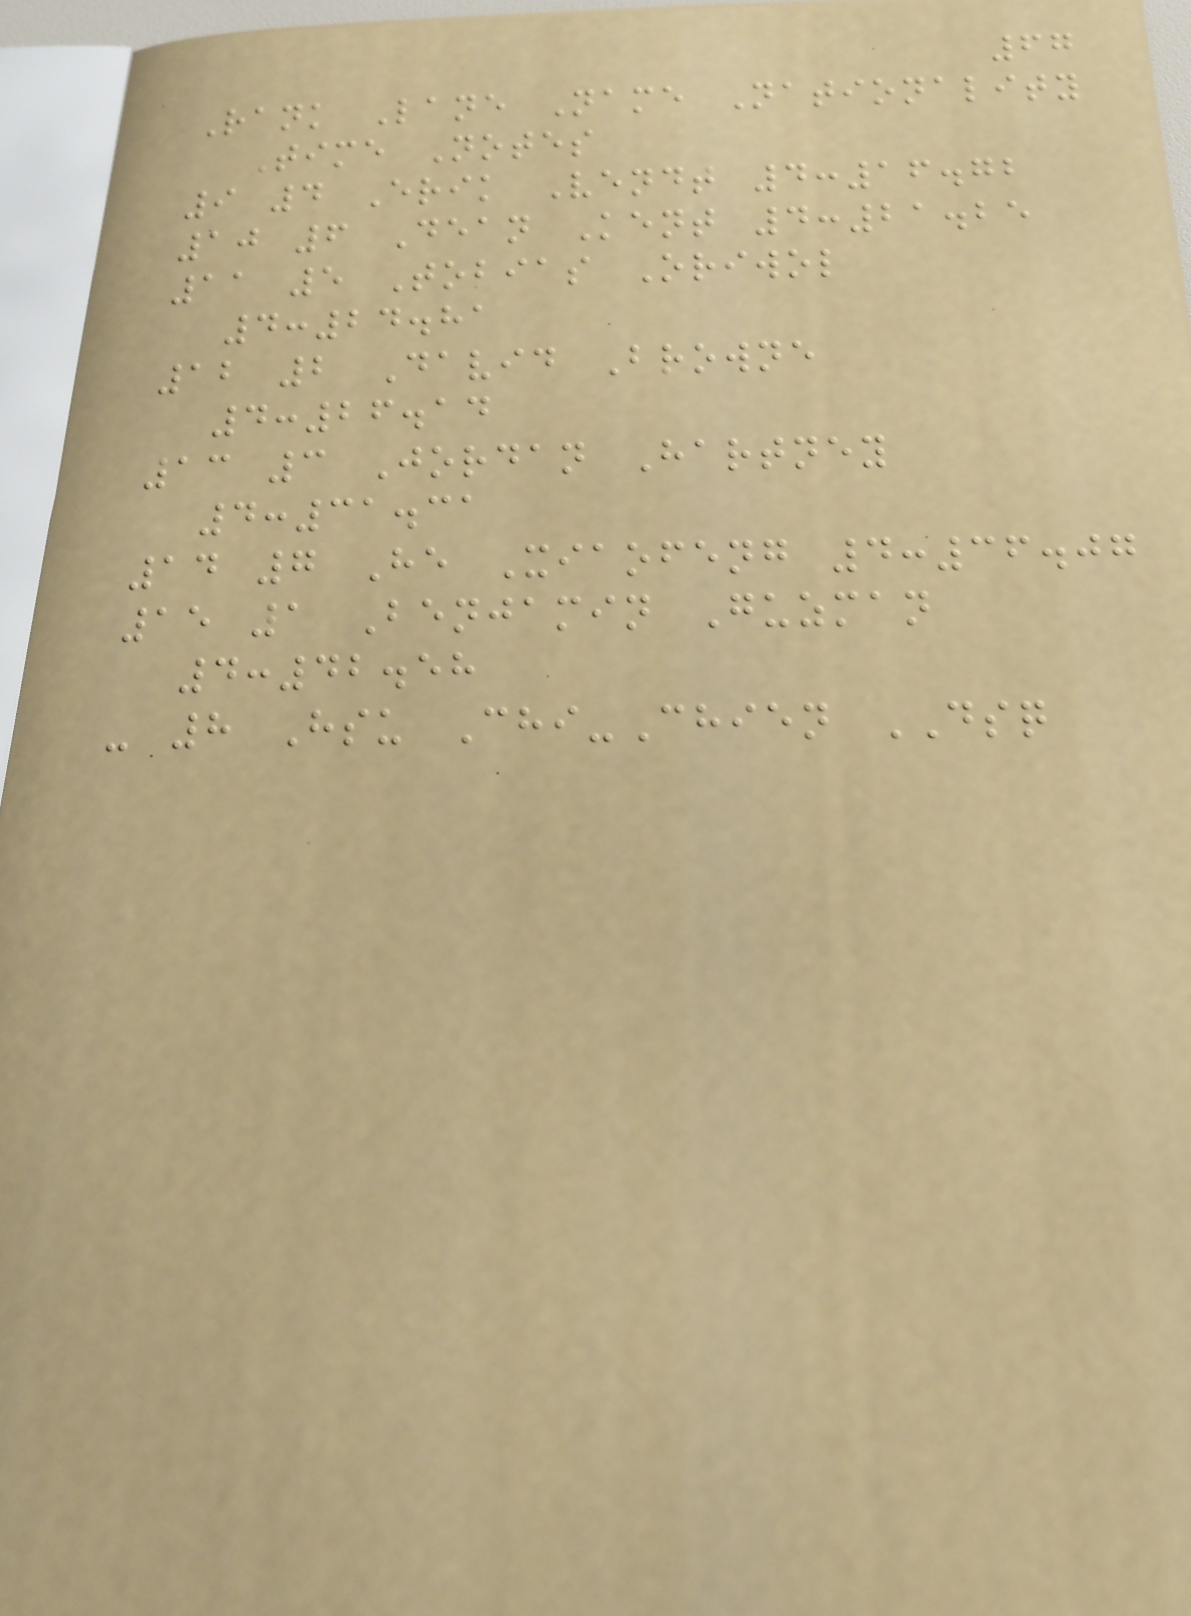67
Rank Lane Name Nationality
Time Notes
9 4 Erik Vendt 4:16.72
10 6 Dean Kent 4:21.25
11 5 Tobias Oriwol
4:24.81
12 2 David Browne
4:26.14
13 3 Jordan Hartney
4:31.31
14 7 He Xiaofeng 4:36.07
15 1 Benjamin Guzman
4:42.58
- 8 Hsu Chi-Chien DSQ
